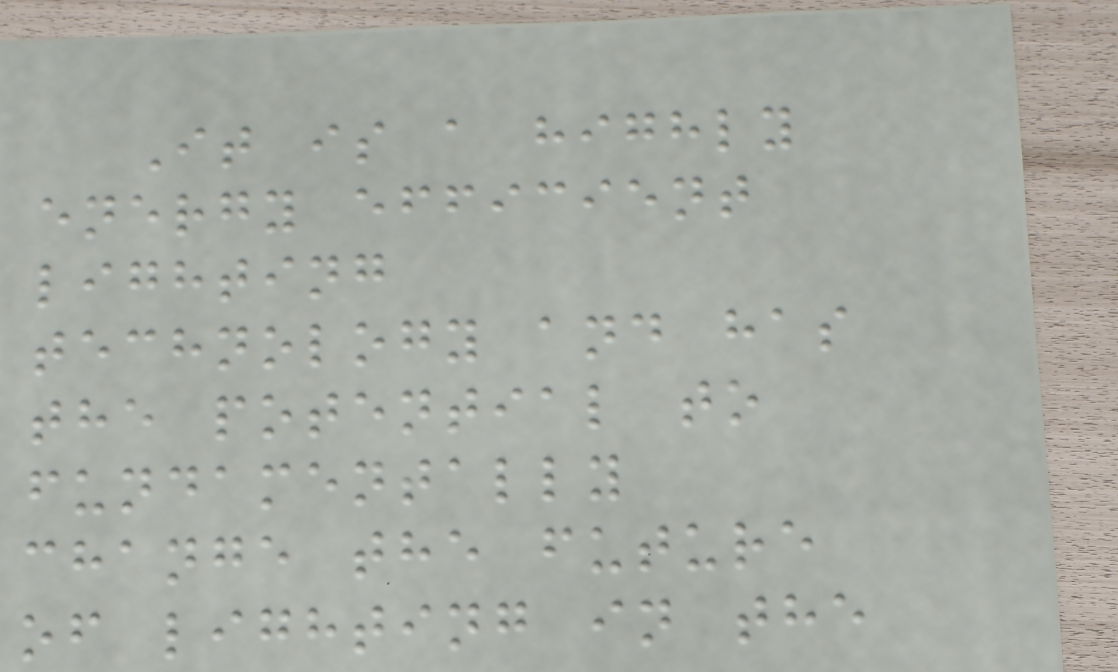It is a highly
energy efficient
lighting
technology and has
the potential to
fundamentally
change the future
of lighting in the
